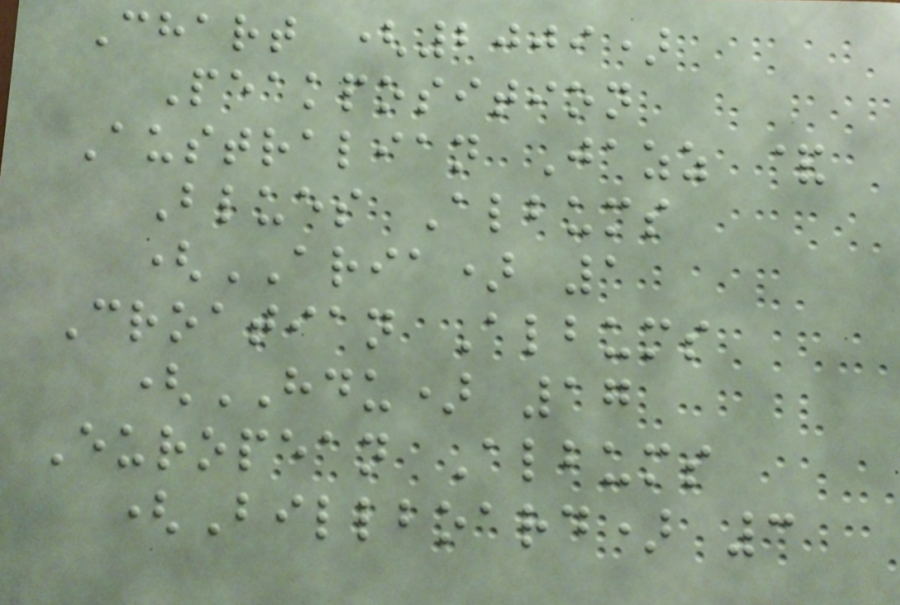Chart (2009)
Peakposition
Australian Jazz &
Blues Albums
(ARIA) 1
Croatian Albums
(HDU) 17
European Albums
(Billboard) 3
